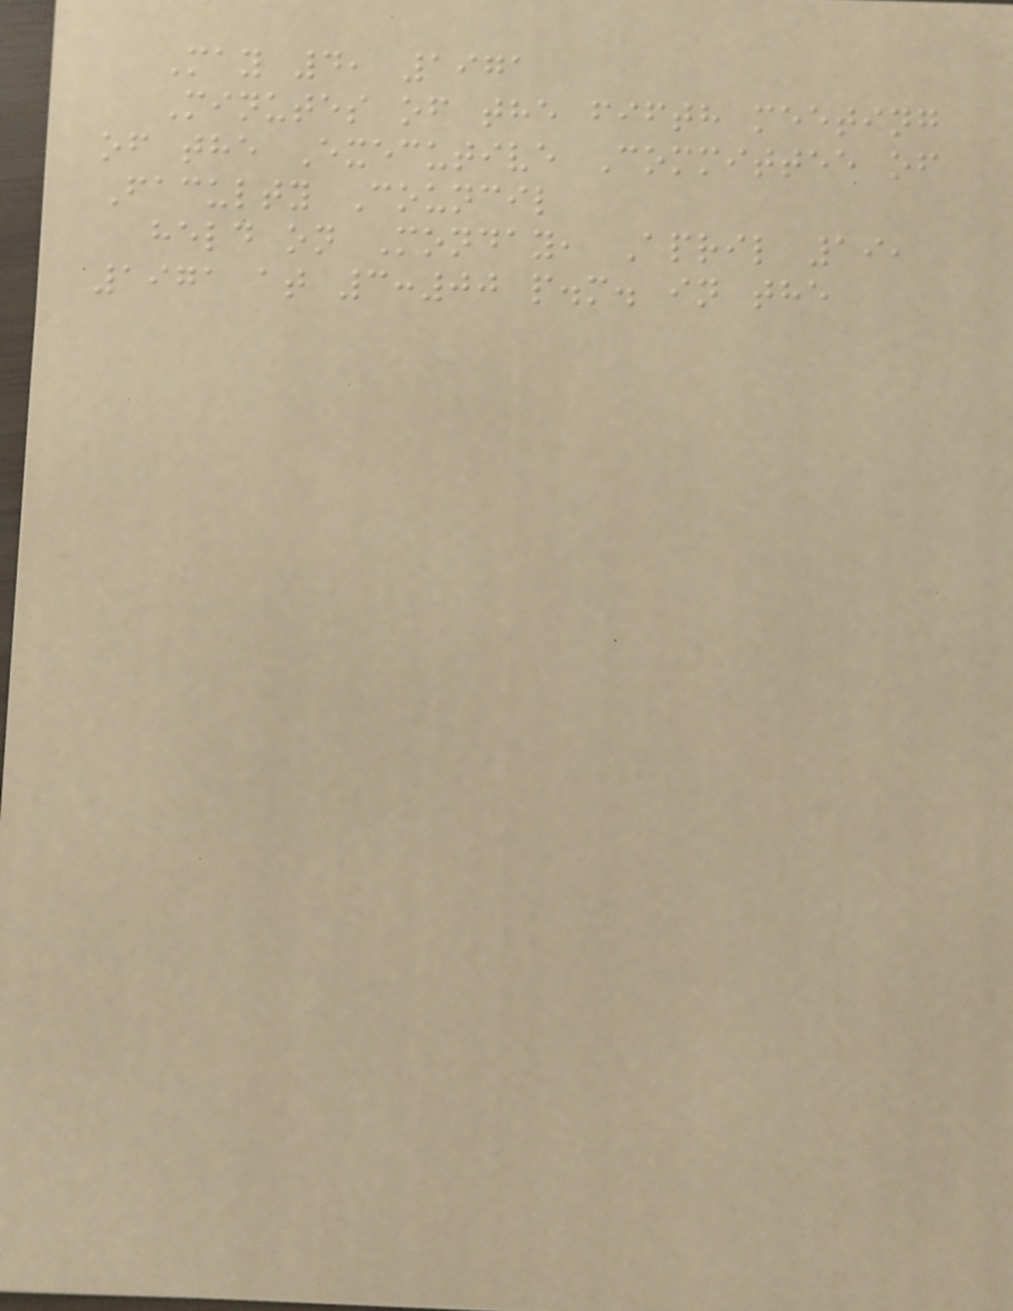May 4, 1971
Minutes of the fifth meeting
of the Executive Committee of
Faculty Council
held on Monday, April 19,
1971 at 3:00 p.m. in the
